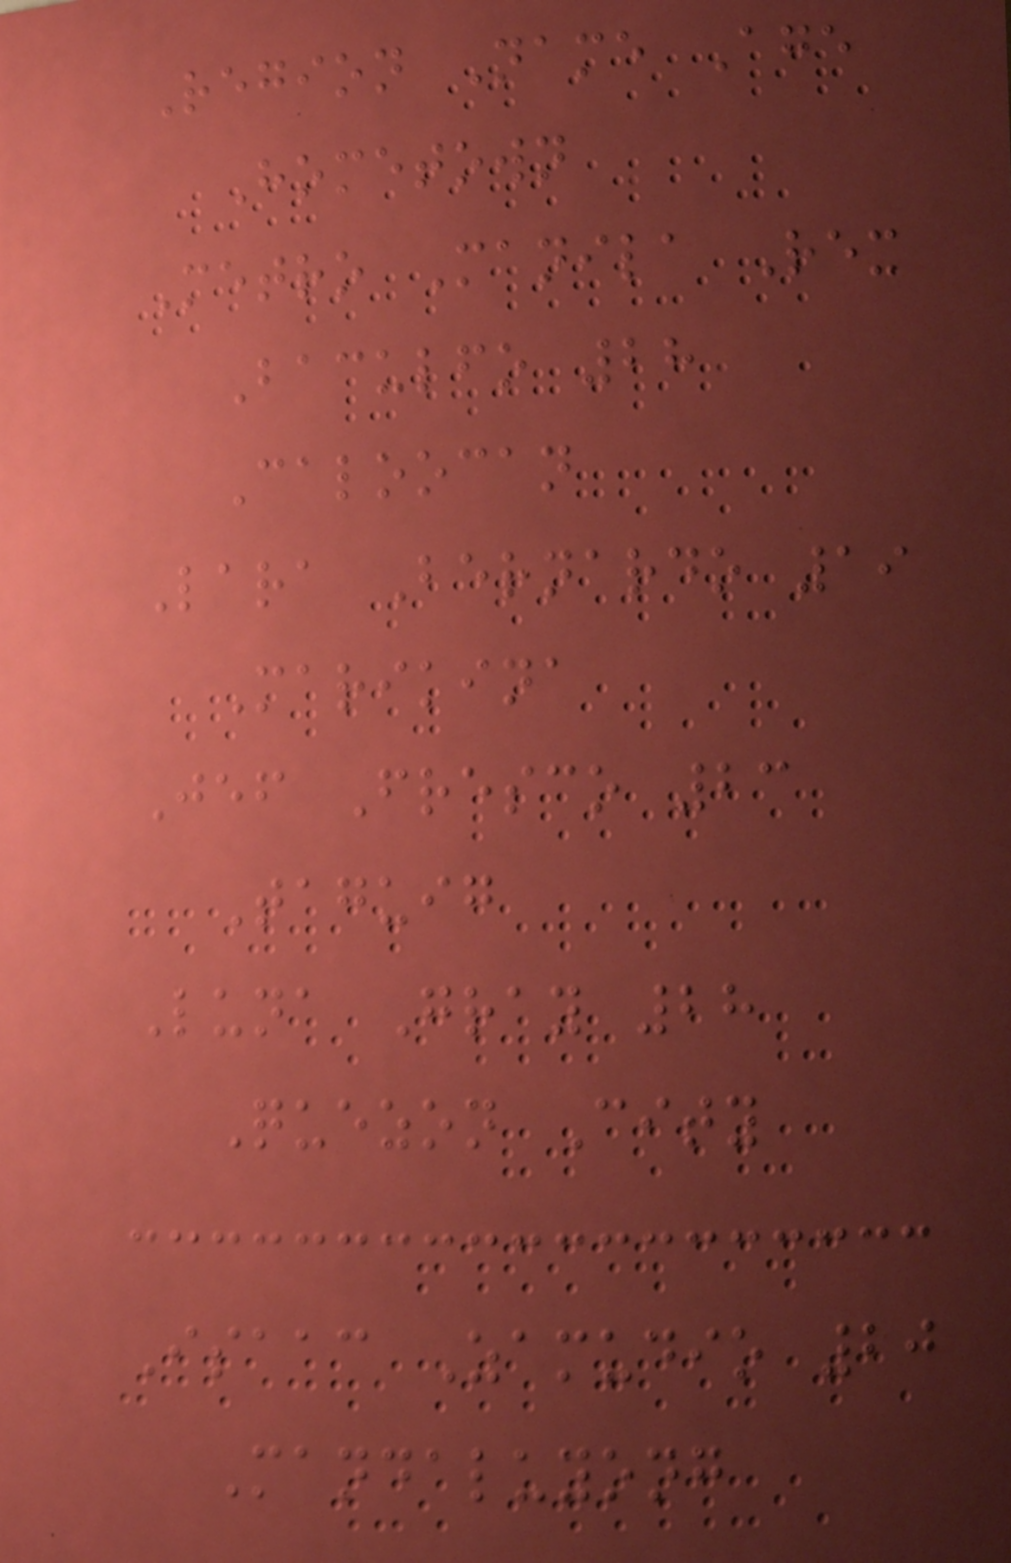Region Name Age
Hometown
Metro Manila Rex
Baculfo 28
Caloocan
Lara Bernardo 19
Marikina
Jef Fresco 23
Taguig
Luna Gray 28
Quezon City
Isaac Zamudio 20
Mandaluyong
